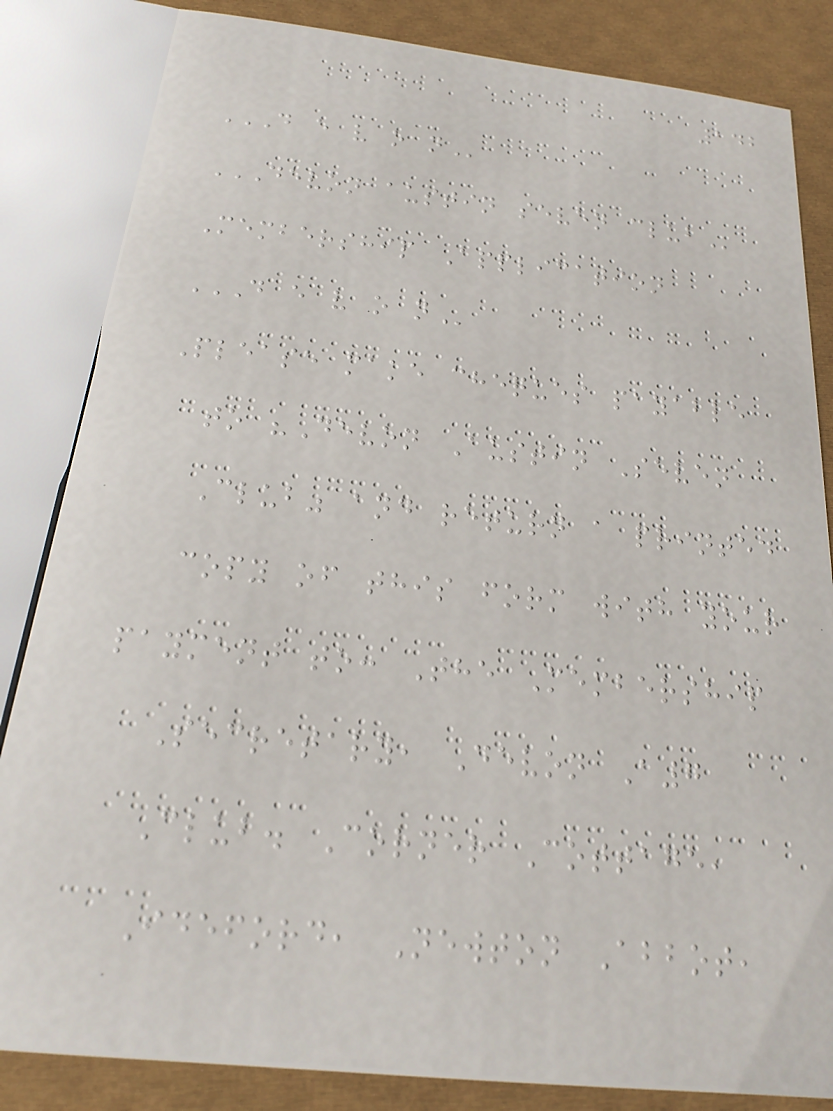142
D E V O N
DEVON AUSTIN SEVEN CLUB
Membership Application
D E V O N
Please make cheques payable
to "Devon Austin Seven
Club" and return a printed
copy of this form with your
payment to: The Membership
Secretary, Devon A7
Club. Corner Cottage,
Ideford, Newton Abbot,
